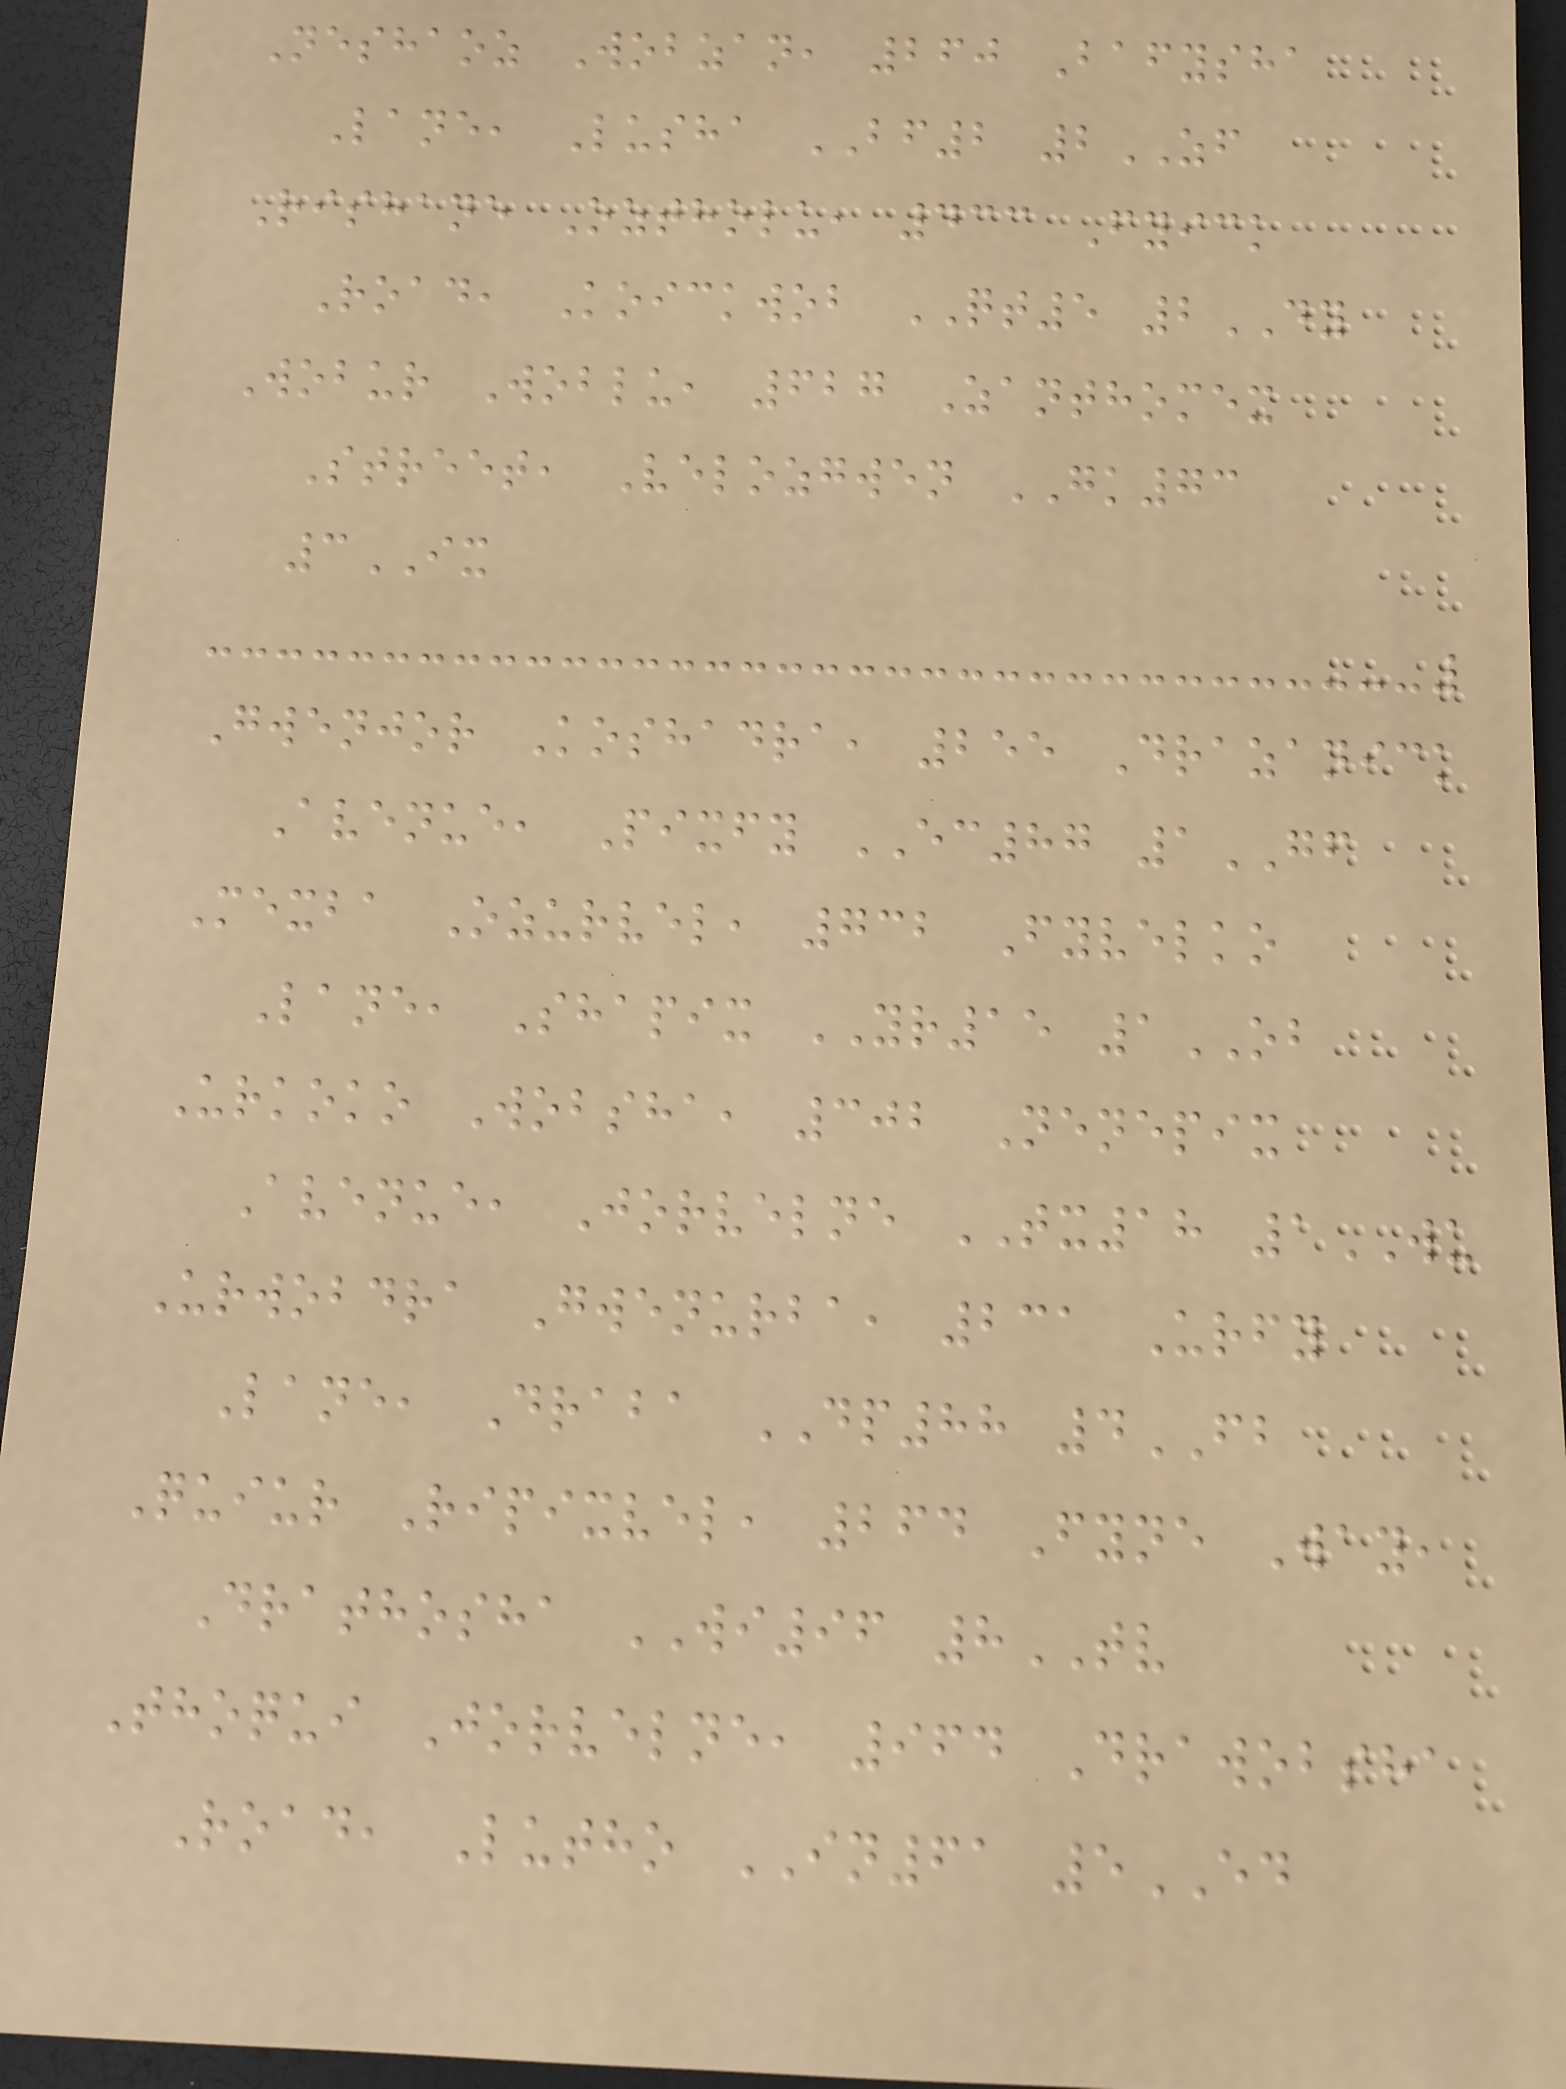Neshaoz Wobzan, 260 Bafysha
Lane, Lusha BF2 2ZF
Rishane Oztholu, 433 Fyick
Road, Koickwob QT5 2DY
Wobur Woblu, 627 Zanthomex
Street, Velozgwen GK73
3IX
Gwenjor Koshadra, 255 Drazanick
Avenue, Pixfy EC87 1GF
Mexba Ozurvel, 732 Fyvelko
Lane, Shapix YR15 1OB
Urkoko Wobsha, 302 Nenepix
Avenue, Jorvelne TX18 1WU
Urwobdra Gwenurba, 231 Urfy
Lane, Draba DP88 4FB
Quiur Ripixvel, 264 Fyne Way,
Drathosha WI96 8TV
Thoqui Jorvelne, 964 Drawobsha
Road, Lutho IN61 5ED
